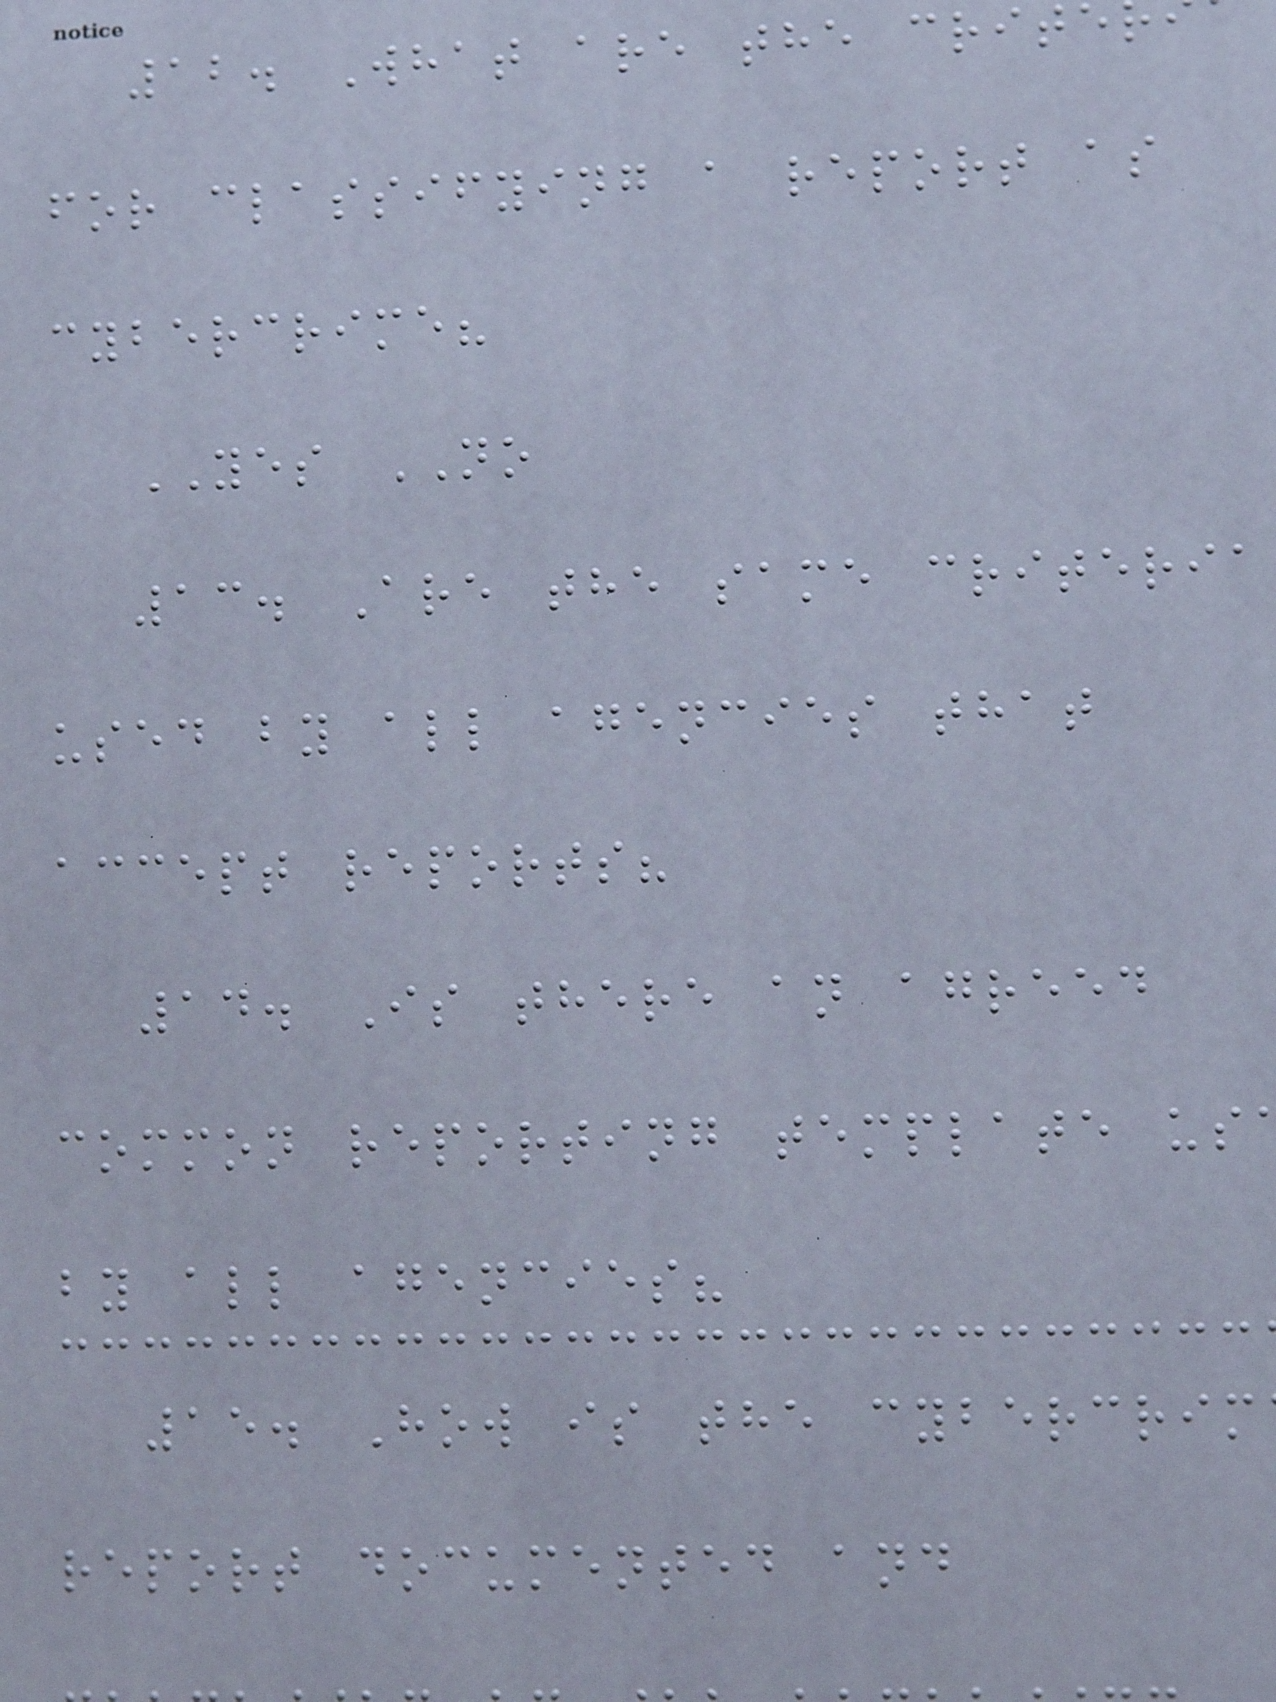12. What are the crit
for classifying a report as
cybercrime?
YES NO
13. Are the same criteria
used by all agencies that
accept reports?
14. Is there an agreed
common reporting template us
by all agencies?
15. How is the cybercrim
report documented and
